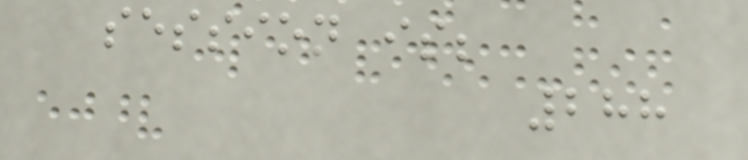session is;
288
